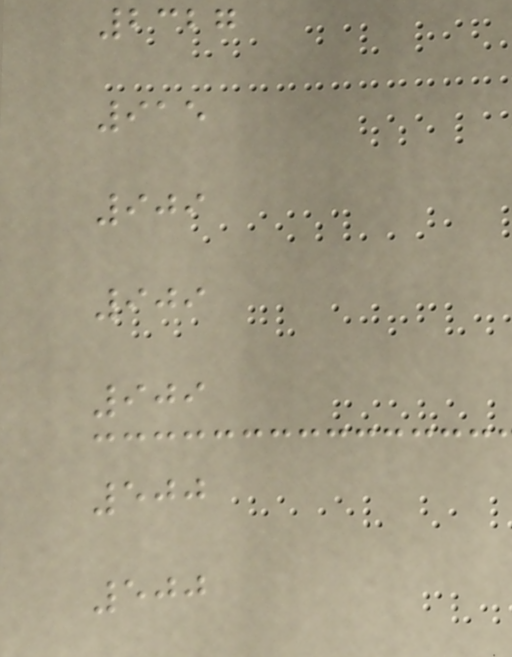2327
915
909
909
909
500
500
